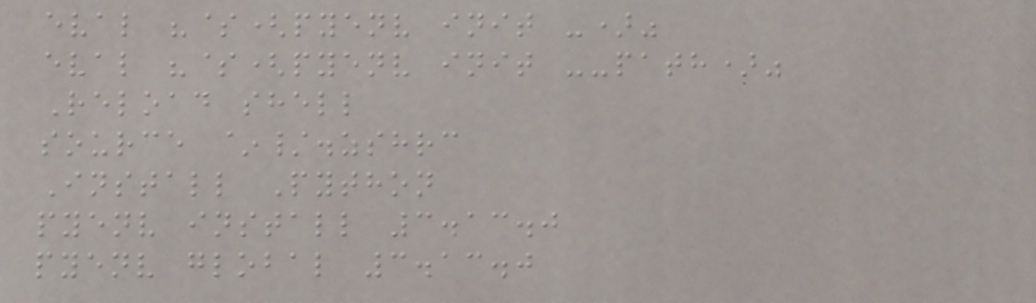eval "$(pyenv init -)"
eval "$(pyenv init --path)"
Reload shell
source ~/.zshrc
Install Python
pyenv install 3.13.0
pyenv global 3.13.0
